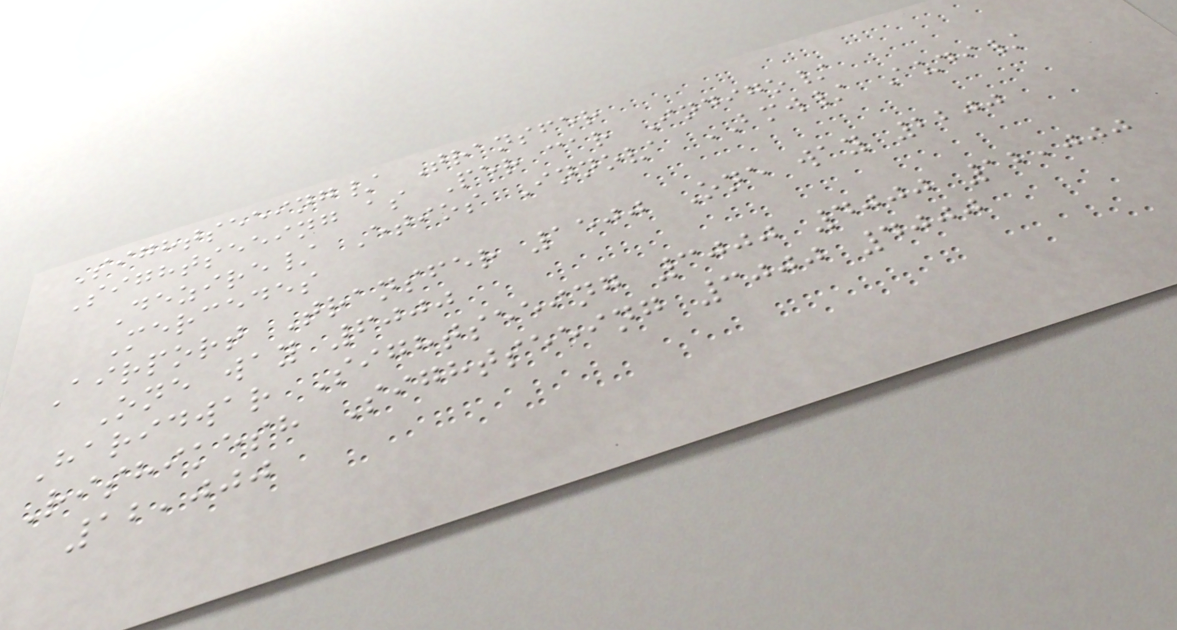Sightseeing/ Transfer
Sightseeing as Per car Indigo/
Dezire/ Etios Innova BMW/ Audi/
Mercedes
Airport Transfer 1500 One way 2200
One way 6000
Haridwar Sightseeing 3000 4000 12,000
Rishikesh Sightseeing 3000 4000
12,000
